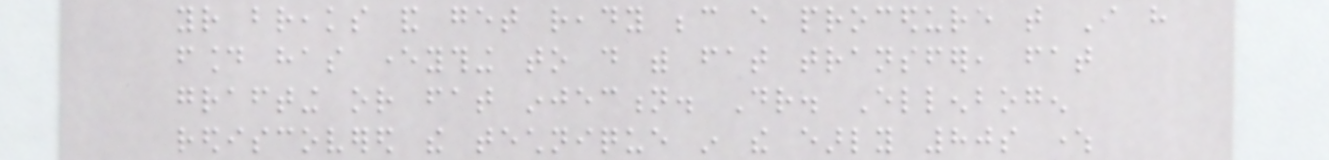your breaks and get ready because every procedure that I have
found has everything to do with fat transfer, fat
grafting or fat injection. Dr. Ellenbogen
rediscovered the technique in the early 80s where
